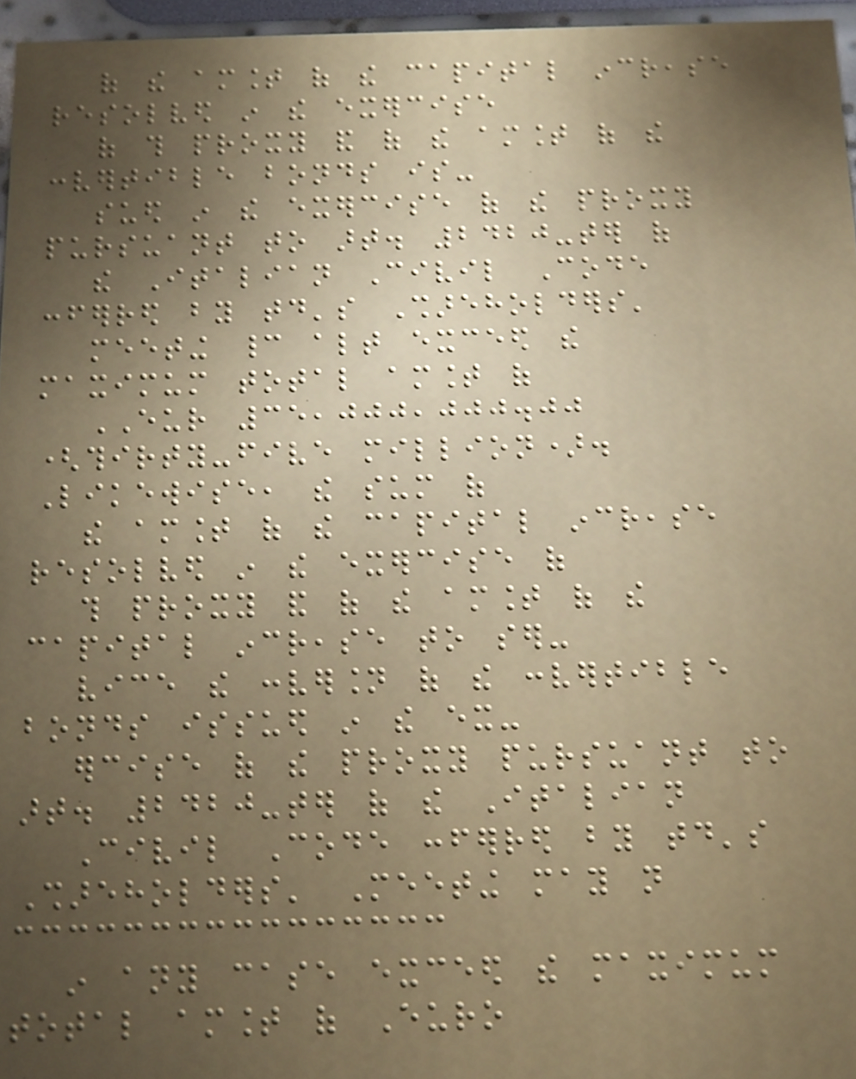of the amount of the capital increase
resolved in the exercise
of this proxy and of the amount of the
convertible bonds is-
sued in the exercise of the proxy
pursuant to art. 2420-ter of
the Italian Civil Code
conferred by today's Shareholders'
meeting cannot altogether exceed the
maximum total amount of
EUR 35,000,000.00
(thirty-five million).
Likewise, the sum of
the amount of the capital increase
resolved in the exercise of
this proxy and of the amount of the
capital increase to ser-
vice the conversion of the convertible
bonds issued in the ex-
ercise of the proxy pursuant to
art. 2420-ter of the Italian
Civil Code conferred by today's
Shareholders' Meeting may not
in any case exceed the maximum
total amount of Euro
